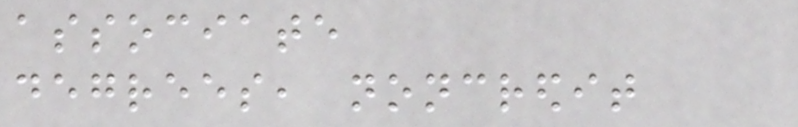associate
degrees, noncredit
